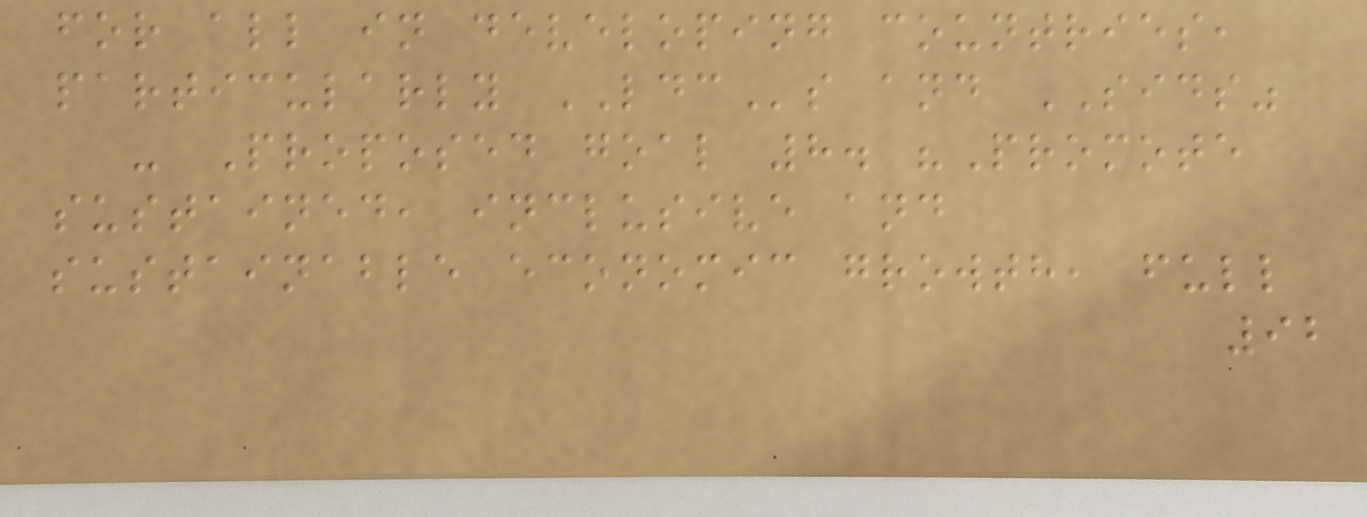for all in developing countries,
particularly LDCs and SIDS"
- Proposed goal 8. "Promote
sustained, inclusive and
sustainable economic growth, full
92
